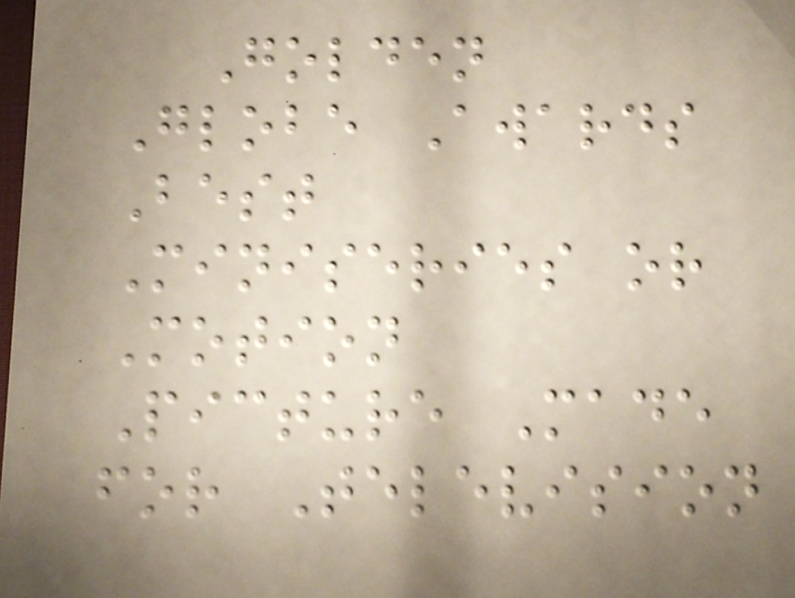Golden
Globe Awards
Best
Miniseries or
Motion
Picture Made
for Television
